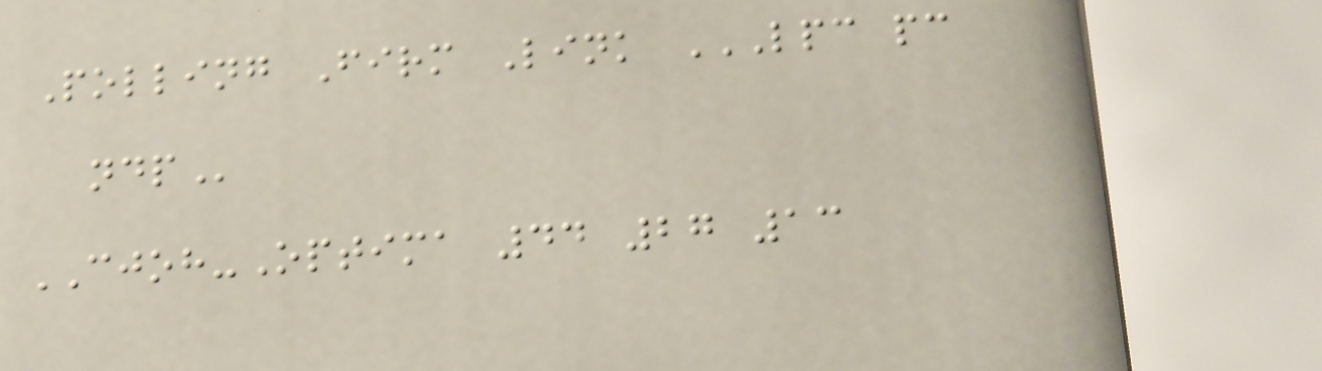Polling Firm Link LPC PC
NDP
CJOH-Optima 44 27 13
